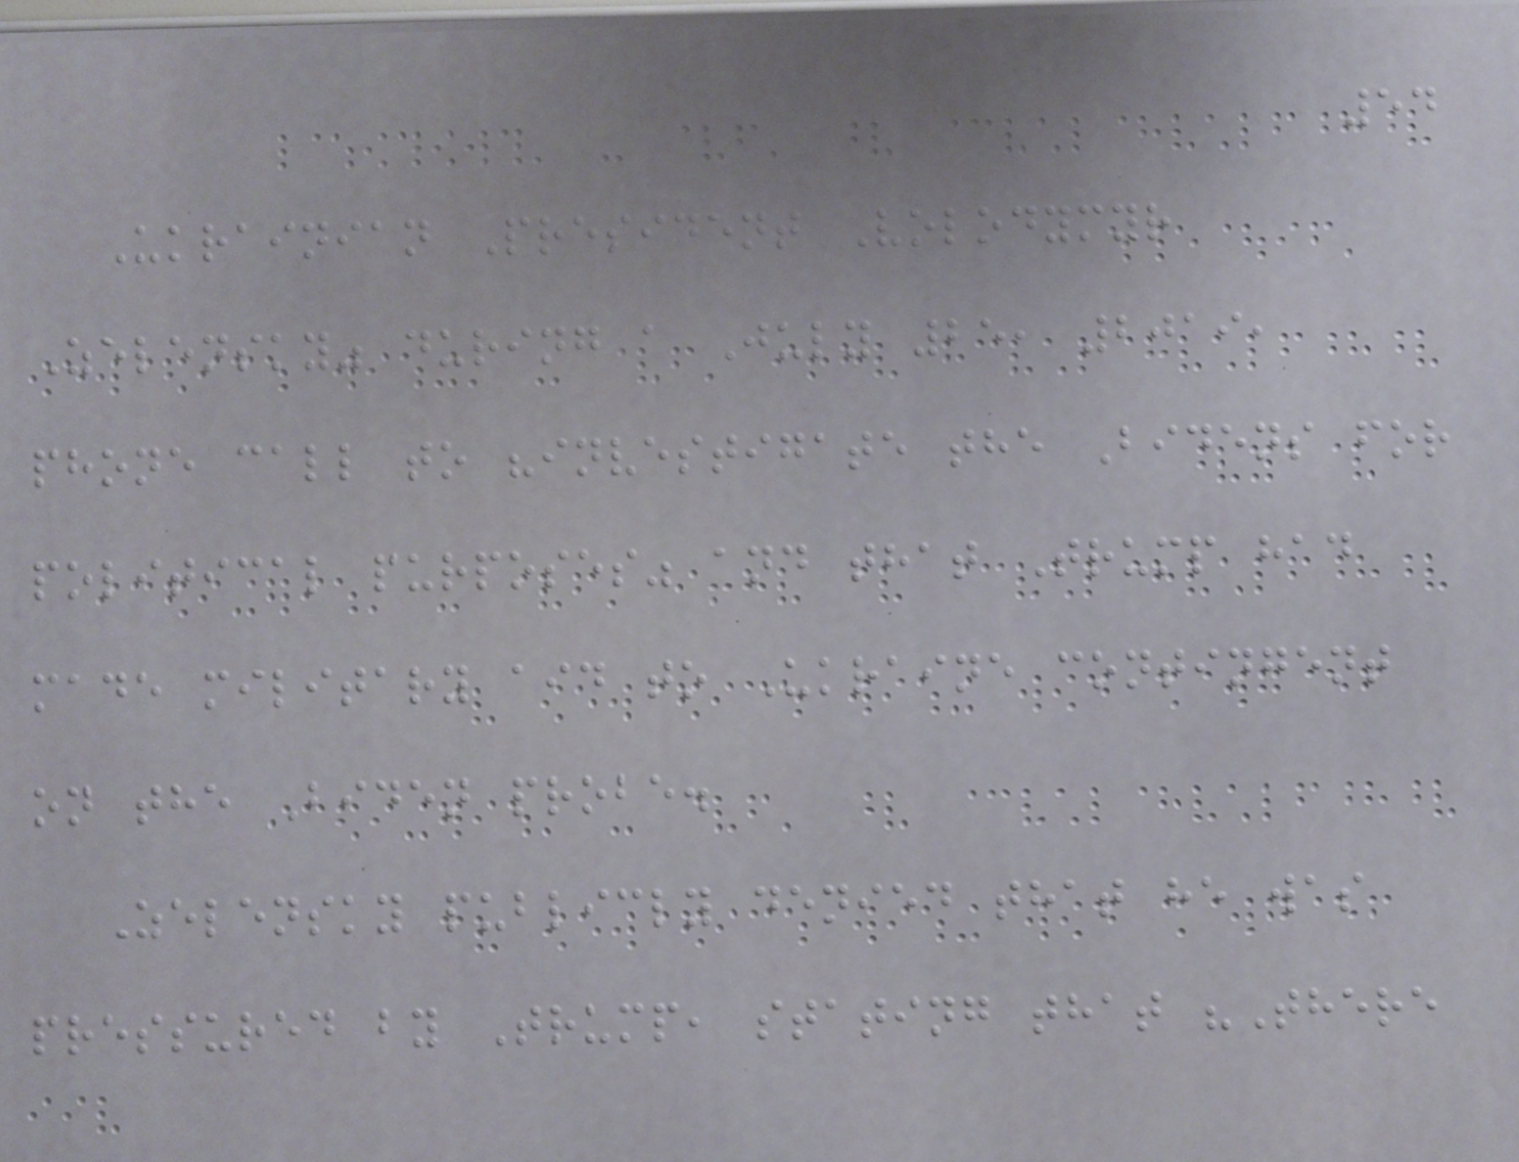54
Ukrainian President Volodymyr
Zelensky" during a July 25, 2019,
phone call to "investigate the Bidens for
political purposes" and that Trump had
made military aid to Ukraine contingent
on the Biden probe.
Zelensky publicly denied that he was
pressured by Trump, stating that "There
